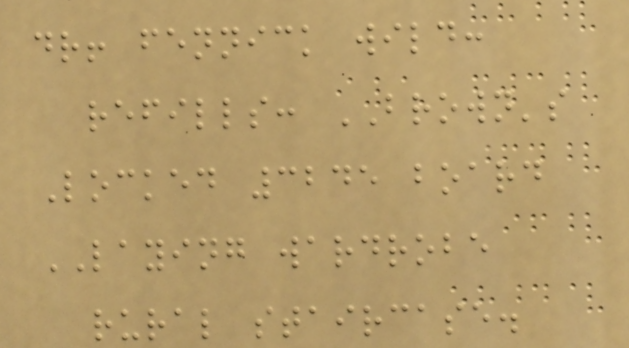dr! fennick wild:
refills: BROWN's
Locked 3245 board
LAYING wardrobe
rural staircase.
